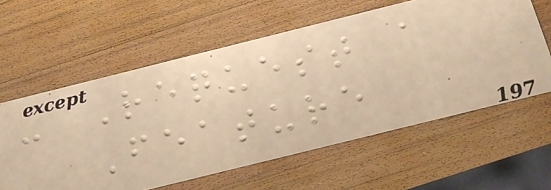- Request a
Feature
